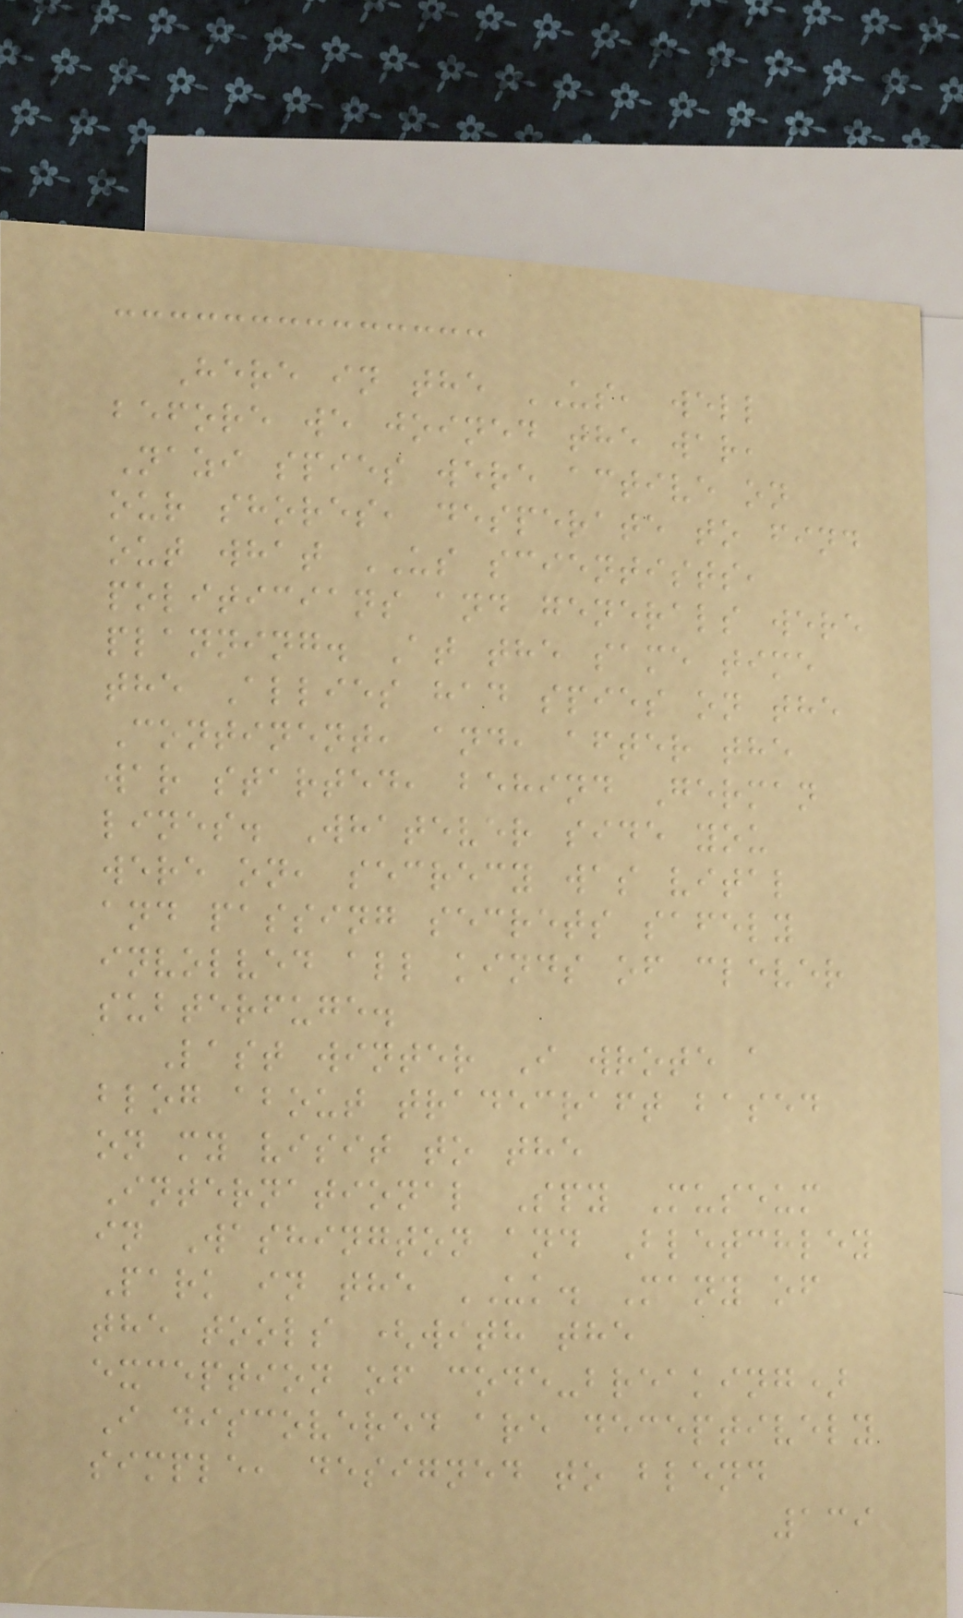Here in the US, well
before we joined the war,
Nazi spies were active on
our shores, desperate to find
out what US scientists,
politicians and generals were
planning. At the same time
the Allies had spies on the
Continent, and, after the
war started, behind German
lines. Whatever side you
were on, secrecy was vital
and passing secrets safely
involved all kinds of clever
subterfuge.
Last winter I wrote a
blog about tradecraft based
on my visit to the
International Spy Museum
in Washington and Bletchley
Park in the UK. Many of
the tools (with the
exception of code-breaking)
I discovered are deceptively
simple, designed to blend
139
